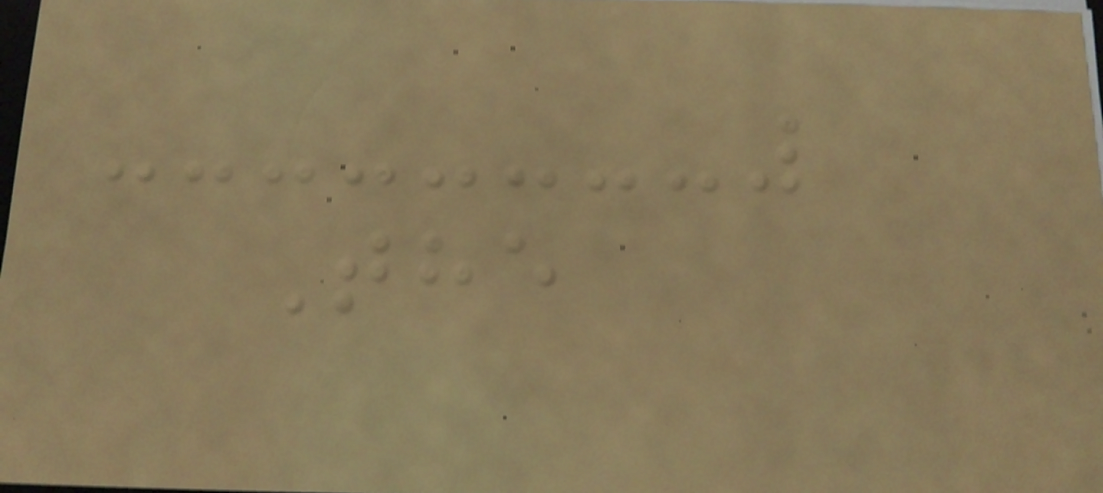The
